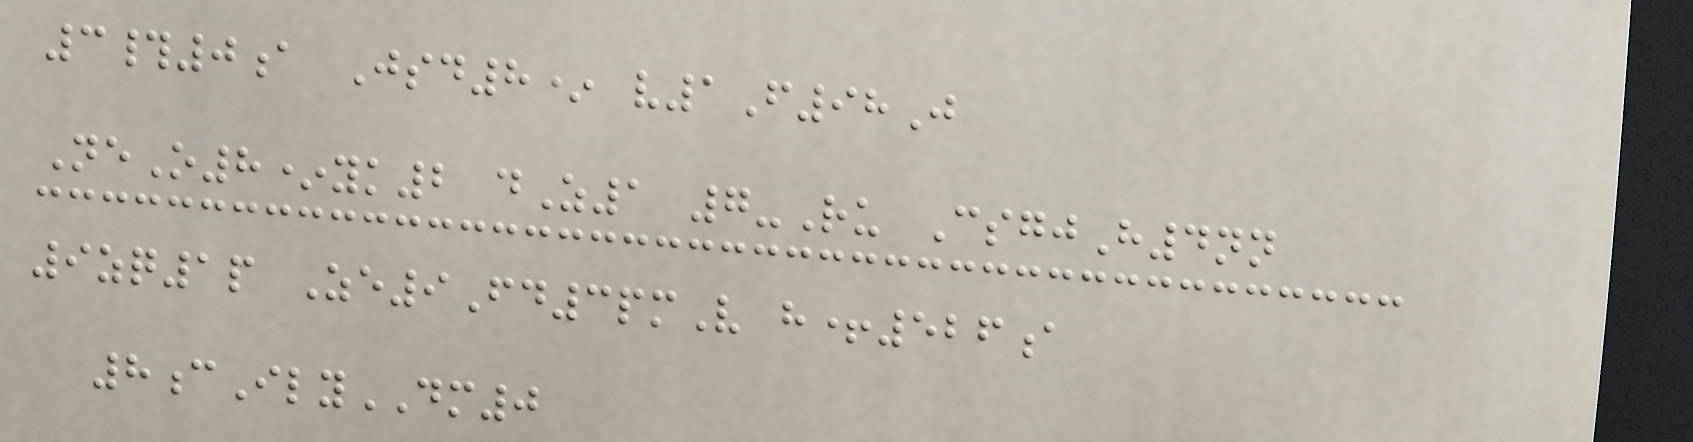3#0a Jsd8* v1F98J
NeO8*yk2 dZ1 7-Ru CsgjH4nn
9zq1p Ze9Fd3pmV h+526a
8cIlyDM0
